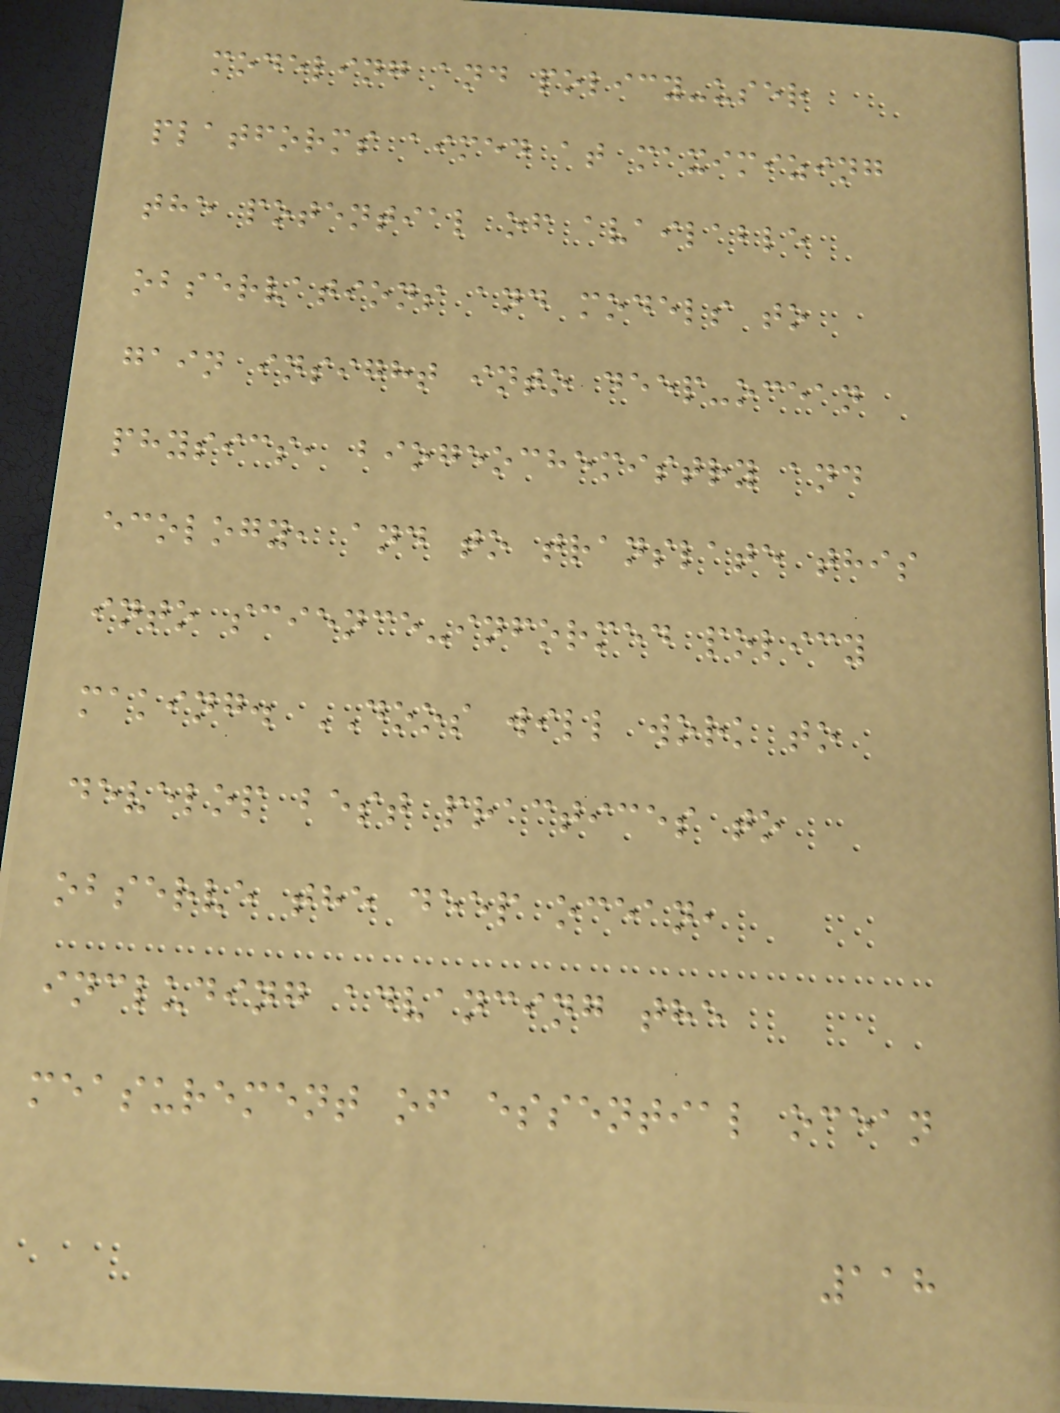modeling and policy-user
platforms aimed at maximizing
the potential of available
observations and models to
gain insight into deep-ocean
physics, biogeochemistry and
ecology, and to translate this
into science-informed policy
making. DOOS will work to
develop best practices to
observe the deep ocean,
including advancing the
measurement of essential ocean
118
